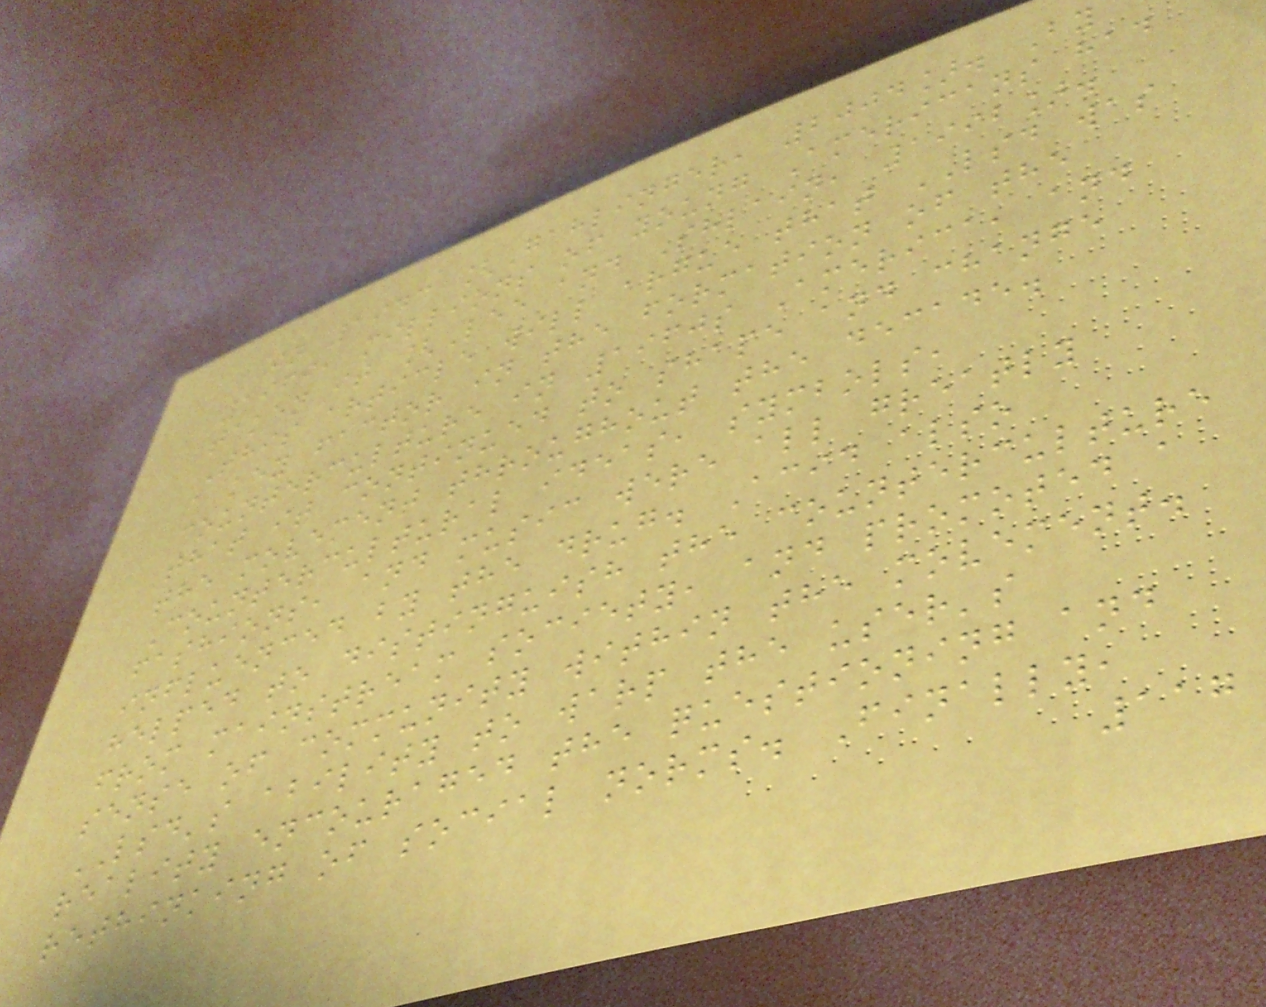in 1943 [Gahlinger, 2004]. By
1969, millions of young Americans had
taken it [Lee and Shlain, 1992].
This article will argue that LSD was
a key factor in the formation of the
counterculture in 1960s America, and
that it continued to shape and change
the movement throughout the decade.
Countercultural ideas, symbols,
fashions, and music were all greatly
influenced by the drug. Acid also
helped to distinguish the counterculture
from mainstream society, and promoted a
sense of community within the movement.
LSD's ability to warp the user's
reality encouraged the questioning and
rethinking of social norms. Finally,
117
